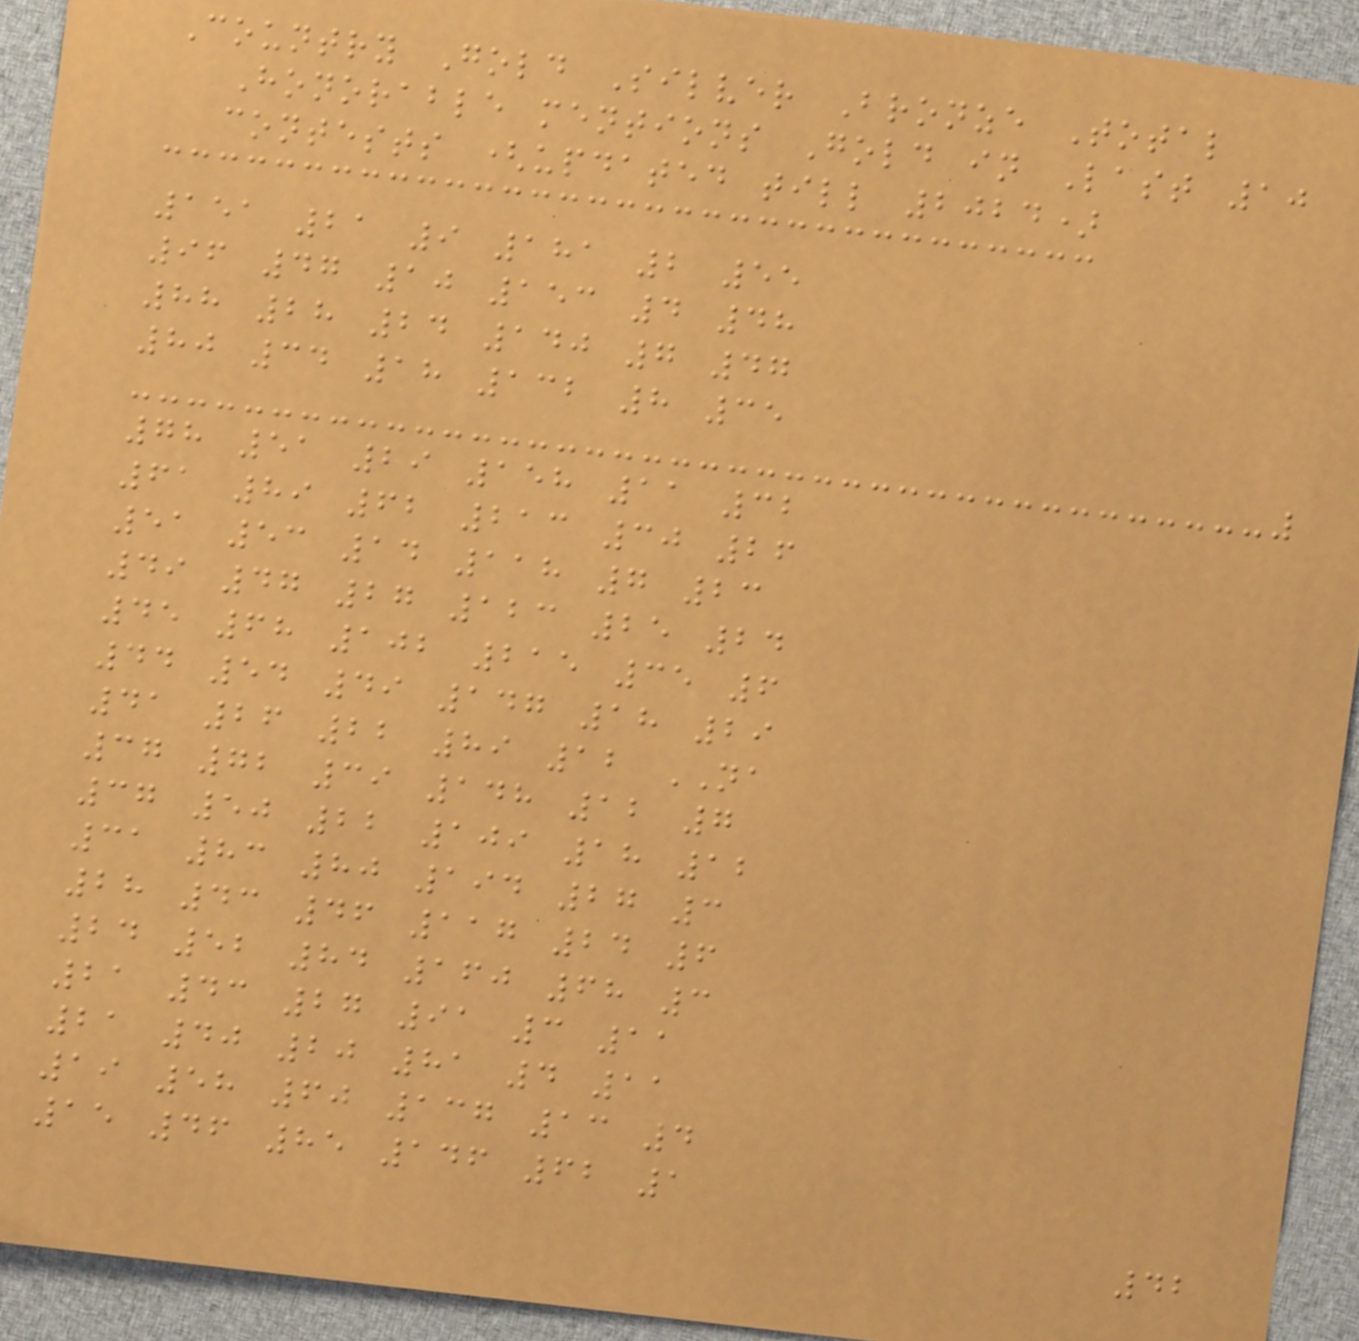Country Gold Silver Bronze Total
Honorable mentions Gold in Last 10
contests (updated till 2024)
151 21 9 181 2 55
96 47 10 153 4 48
88 28 24 140 7 47
80 34 18 132 8 35
78 51 29 158 11 32
61 89 62 213 30 26
51 53 14 118 7 23
49 47 27 123 25 24
45 68 102 215 35 6
44 54 49 147 18 29
41 26 22 89 12 NA
37 72 39 148 12 7
37 50 22 109 18 12
31 83 80 194 27 3
28 43 46 117 24 6
24 52 84 160 68 3
21 43 27 91 3 11
21 40 20 81 4 11
19 58 60 137 13 4
15 46 85 146 62 1
42
